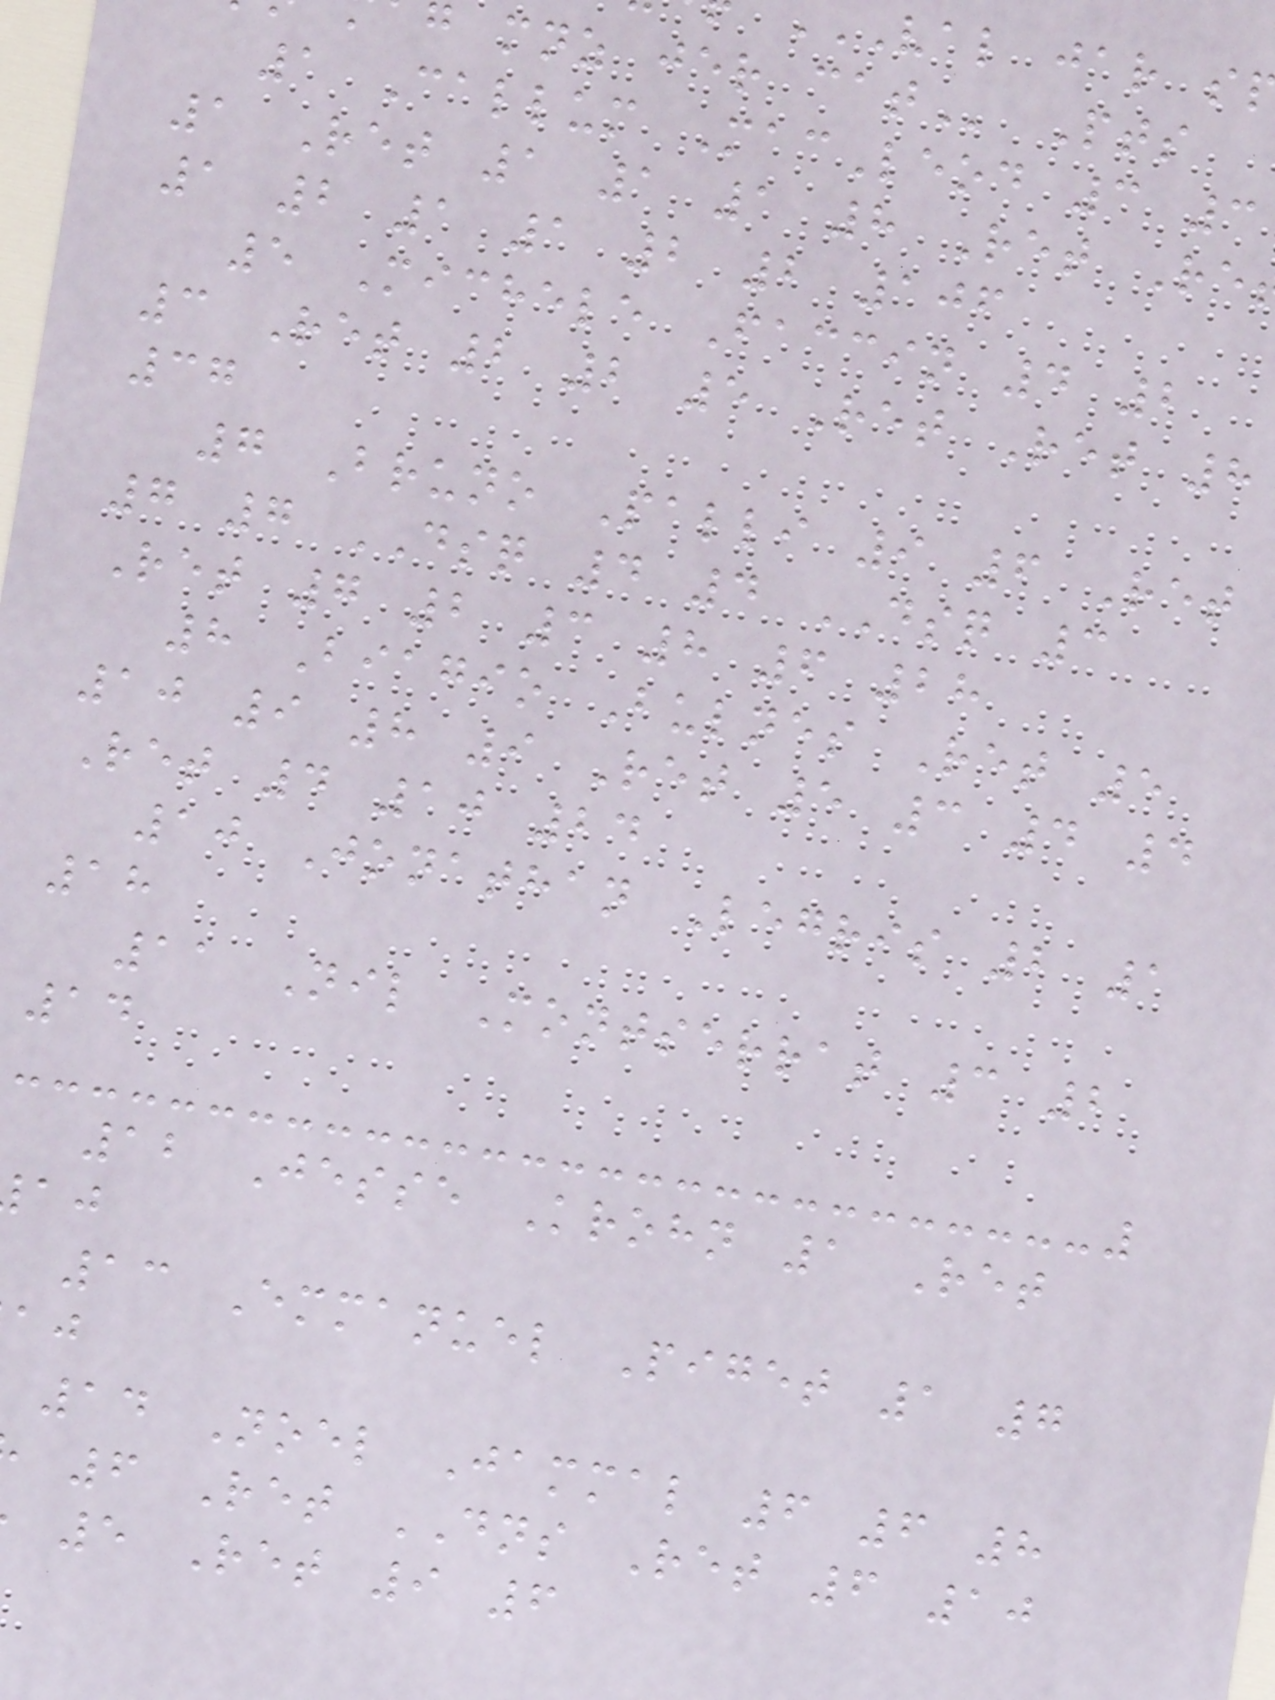VAL jar
g mnz jer
1 Callum MacLeod 3 3
1 Ret 1 1 1 8 Ret Re
1 2 1 1 2 2 106
5 Michele Faccin 4 2
3 Ret 2 2 5 Ret Ret 8
37
7 Bruno Palli 9 6 Ret
7 7 DSQ 4 4 DSQ 3
Ret 7 2 3 8 6 28
8 Biagio Bulnes Ret 5
10 9 8 9 Ret 5 3 4 4
Ret 4 10 24
10 Jonathan Legris 2 1
18
11 Nil Montserrat 3 2
14
12 Jesse Krohn 1 Ret
13 Emmanuel Piget 1 7
14 Noel Jammal 6 6 8
6 Ret DNS Ret 6 10
5 Ret 9 6
